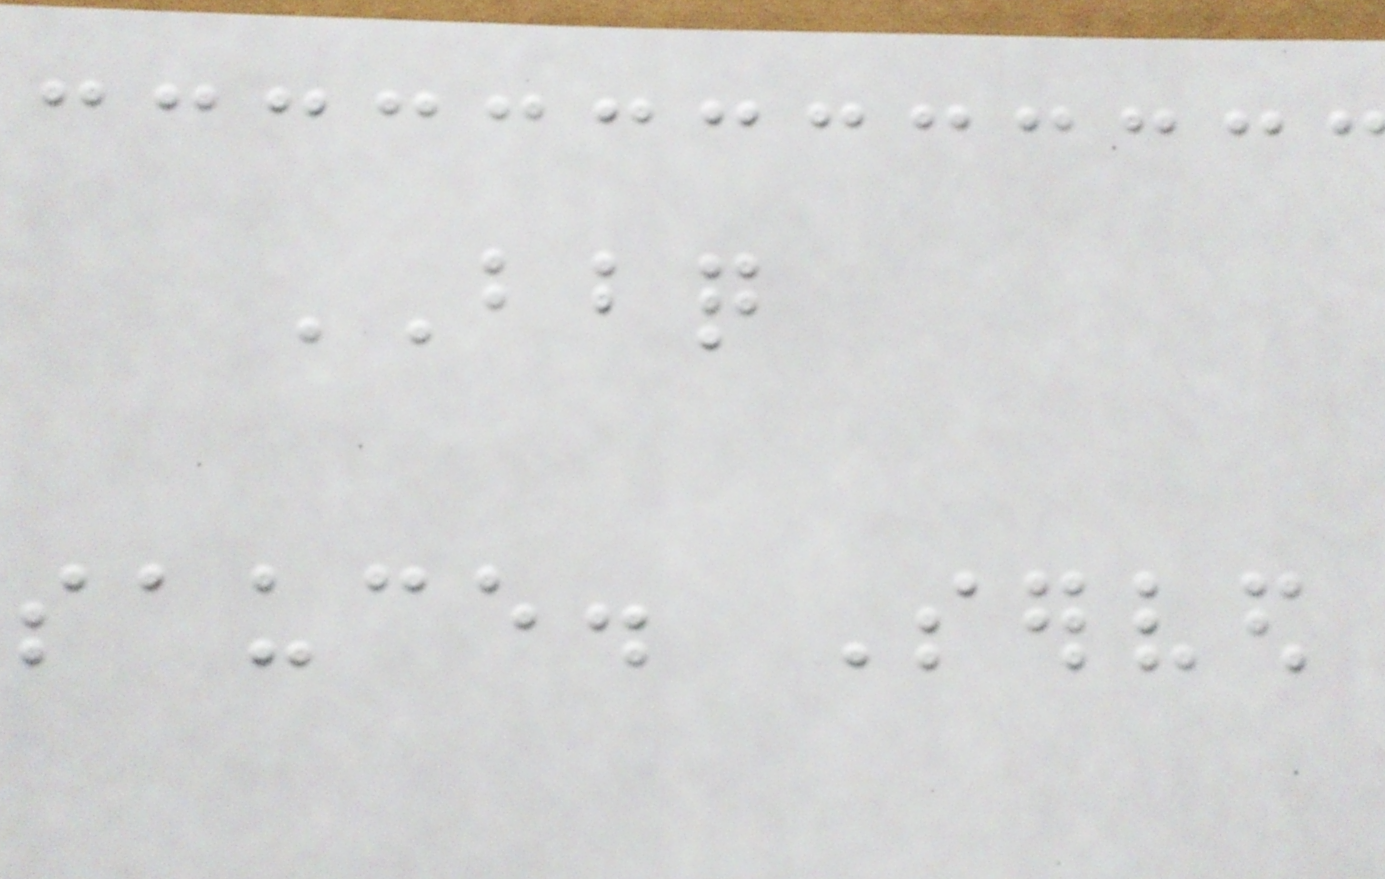BBQ
sauce. Served
